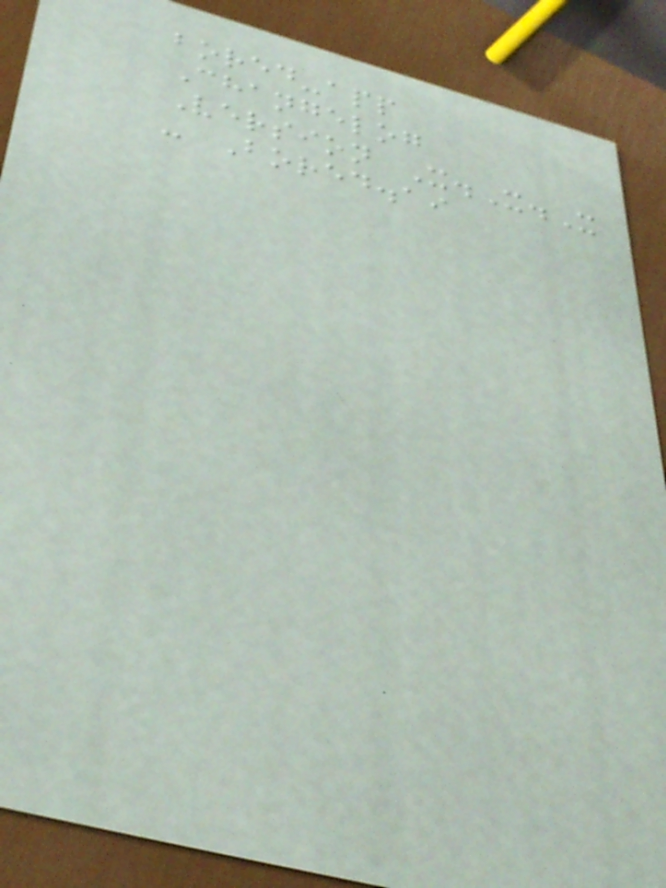bored-app
Changelog
Version X.X.X
- Bored.ai
